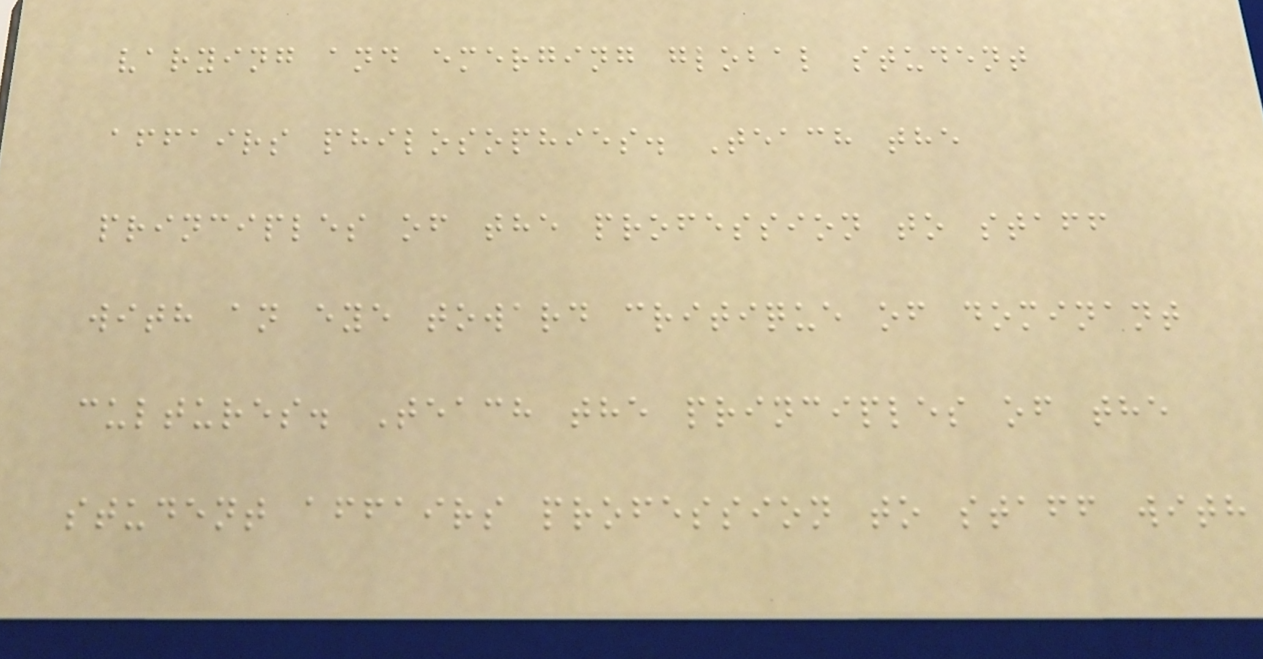varying and emerging global student
affairs philosophies. Teach the
principles of the profession to staff
with an eye toward critique of dominant
cultures. Teach the principles of the
student affairs profession to staff with
